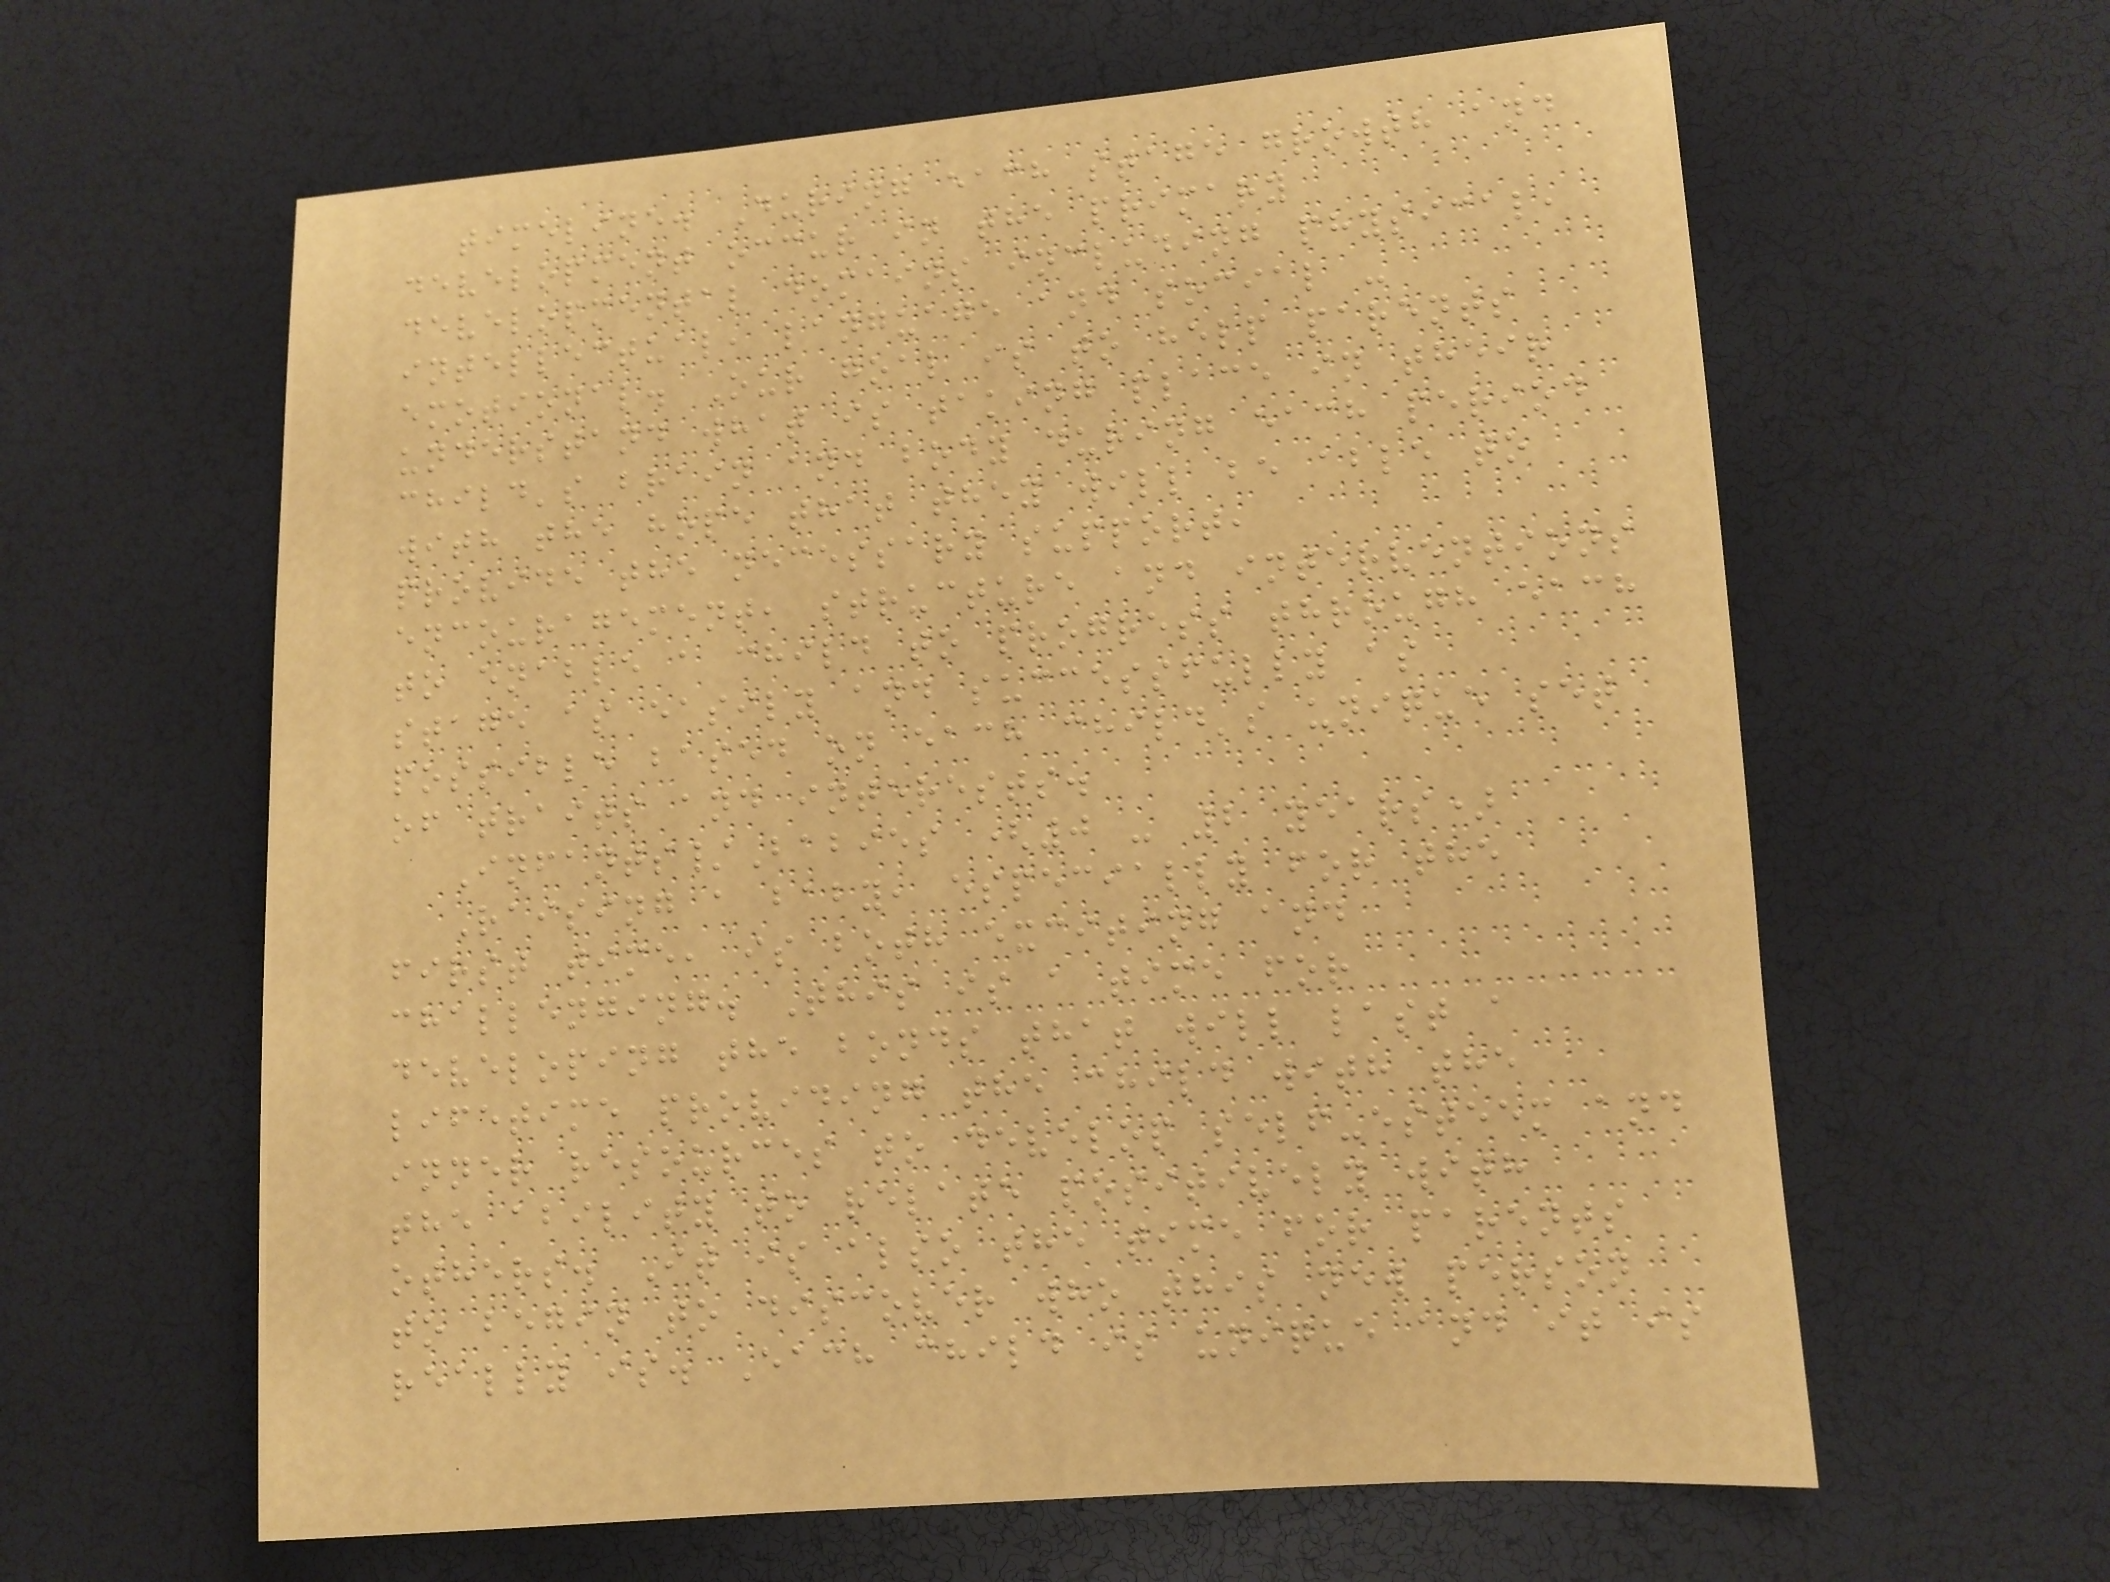timeline. During each stage growth and
development occur in the primary
developmental domains including physical,
intellectual, language and social -
emotional. Our goal is to help parents
understand what is taking place in their
child's brain and body during each period
with the hope that they will be able to
provide the necessary support,
encouragement, structure and interventions
to enable a child to progress through each
stage as easily and successfully as
possible based on each child's unique set
of traits and interests.
Infants/Babies (0 - 2 years)
Raising a baby, especially for the
first time, is both exciting and
challenging. This is a time for
developing the bonds that will last a
lifetime providing the child with the
inner resources to develop self-esteem and
the ability to relate positively with
others. It is also the time for parents
to begin to discover who this new person
really is. Each child is unique and it is
